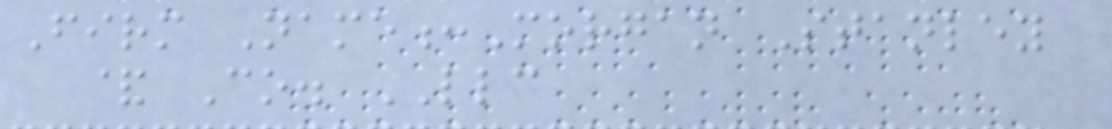Firm Name:Morgan Stanley
& Co. LLC
